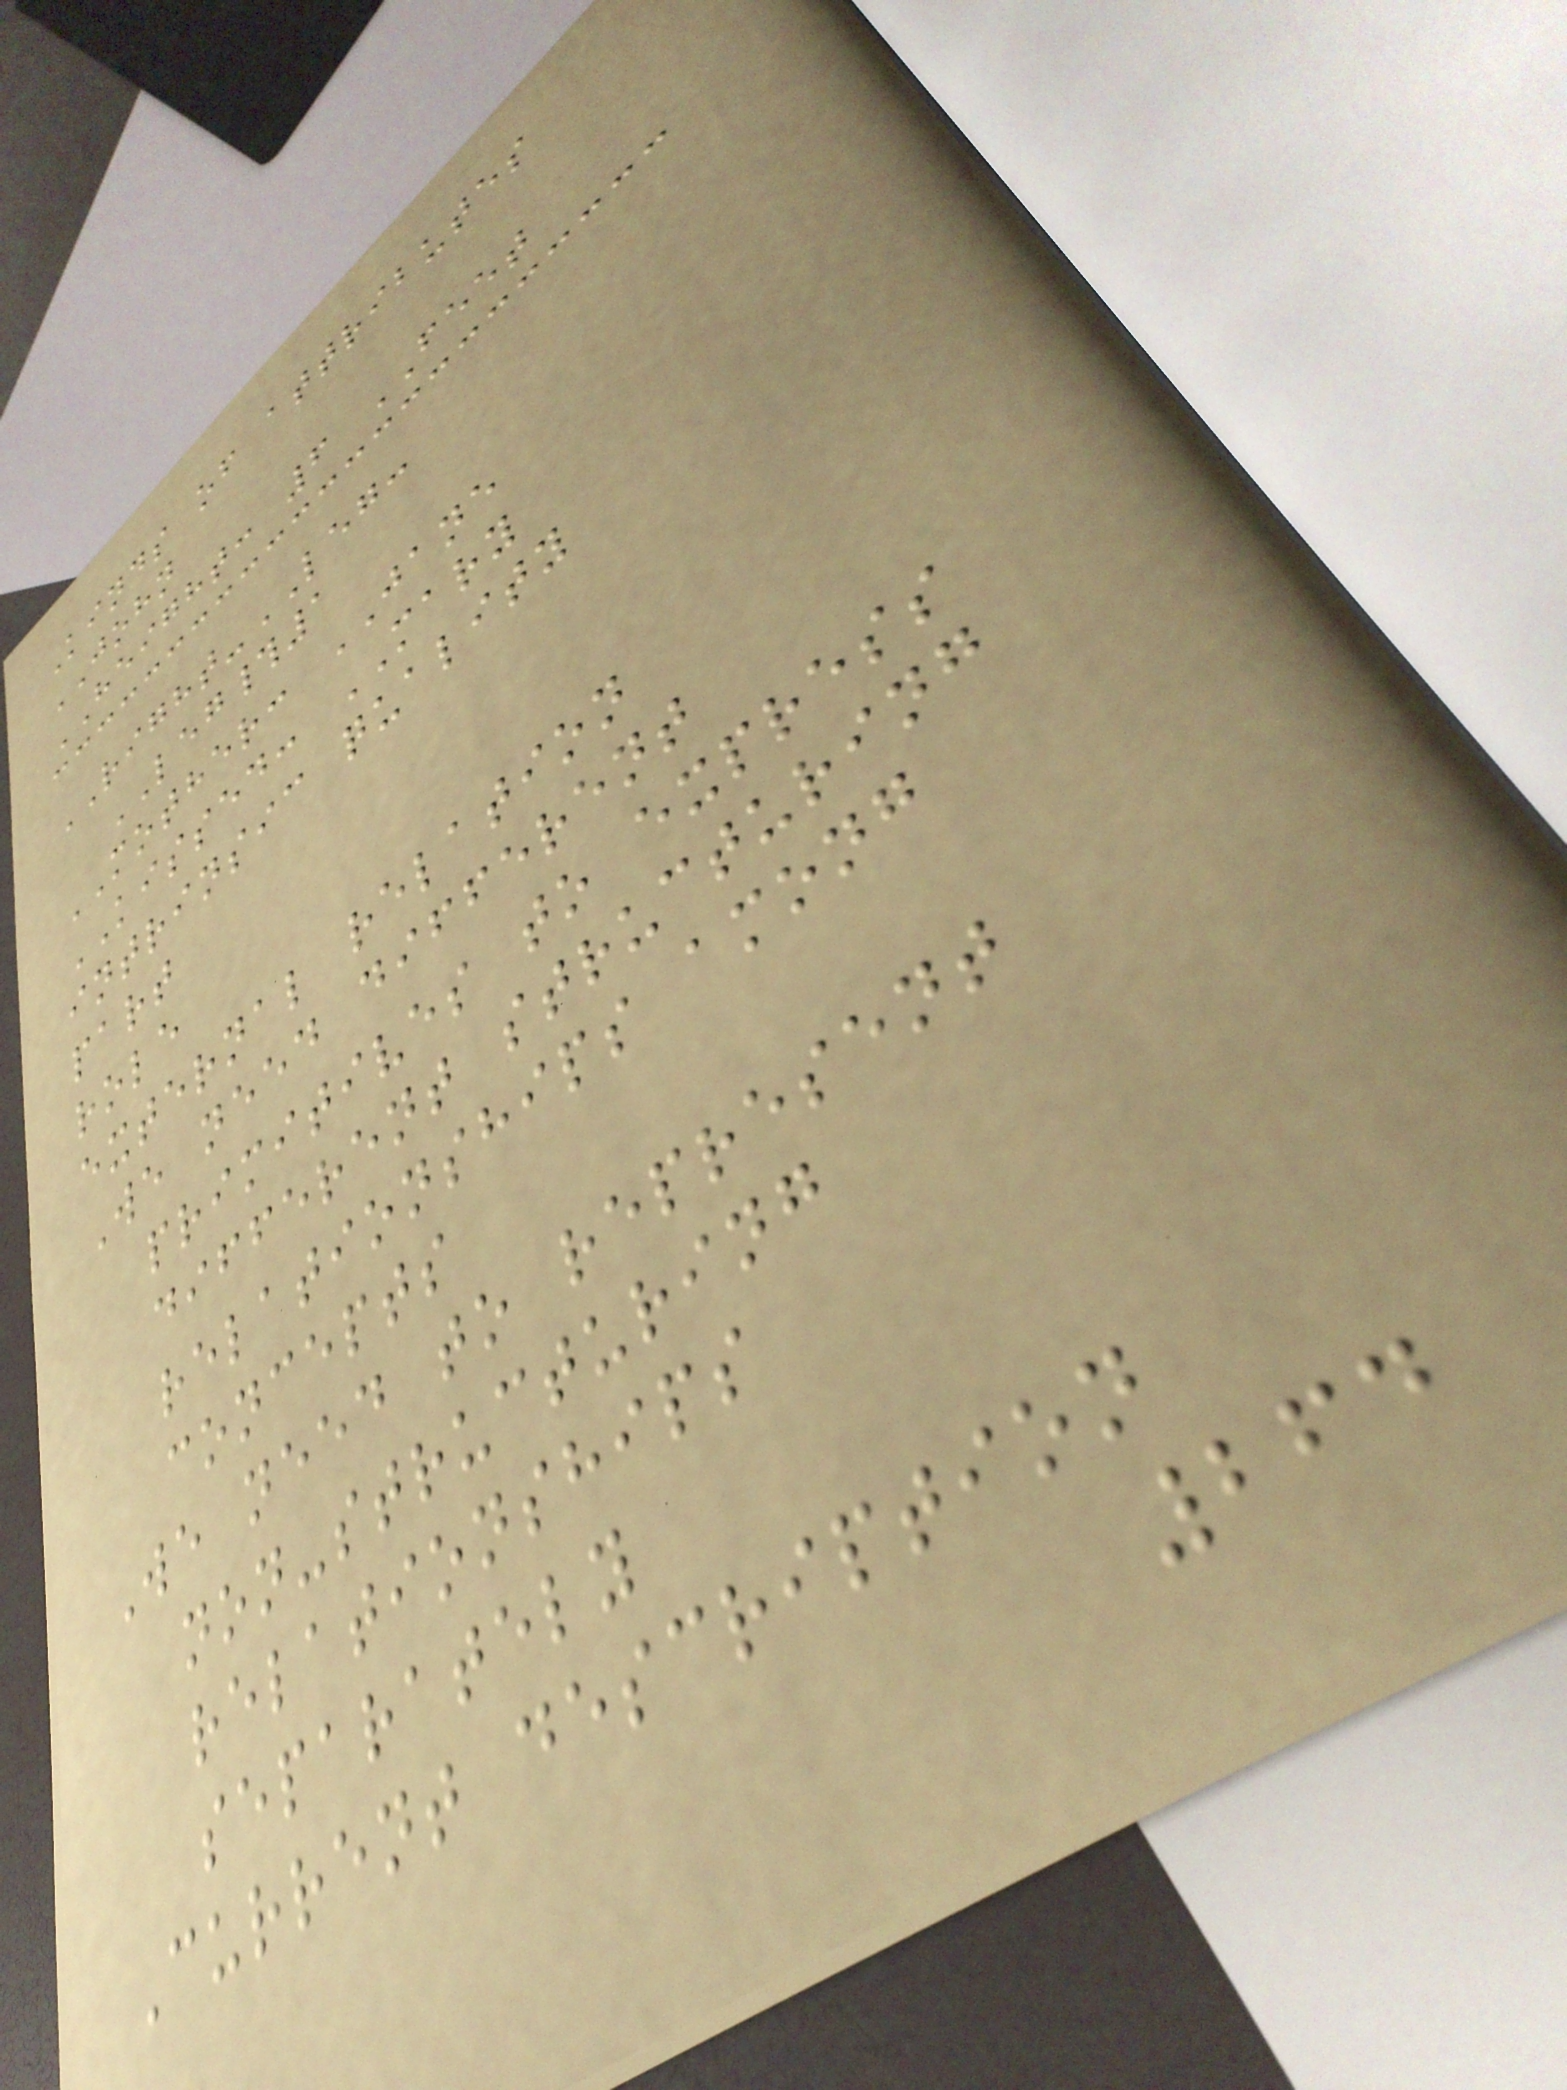Kinds of attributes
JOHN
HEIGHT: 6 FEET
RIGHT-LEG:
LEG#1
MOTHER: JANE
KISSED: MARY
intrinsic quality
part
role
external relation
We need different
primitives to express
different structuring
relationships among
concepts
We need to represent
non-structuring
relationships
separately
Current description
264
